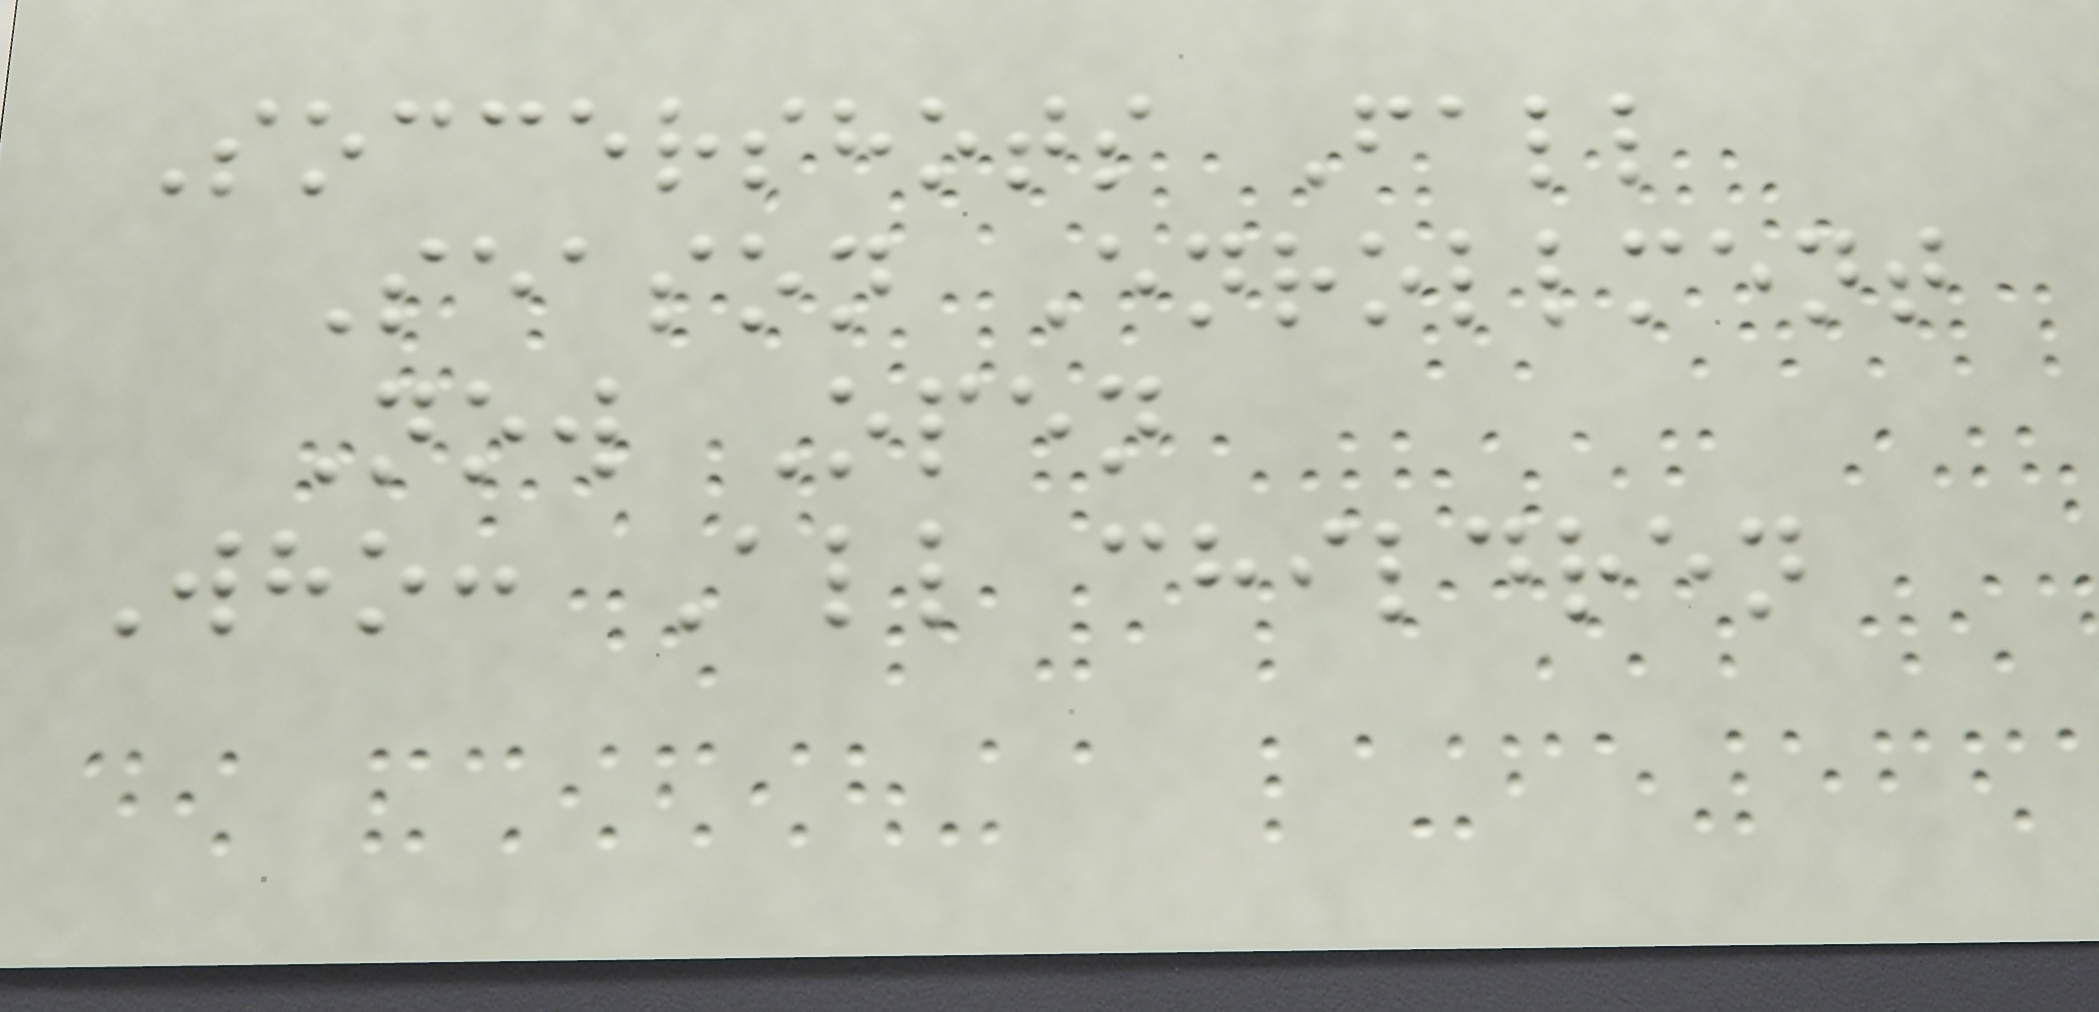Soccershots Fall
Season Enrollment
Now Open
Who: All children
